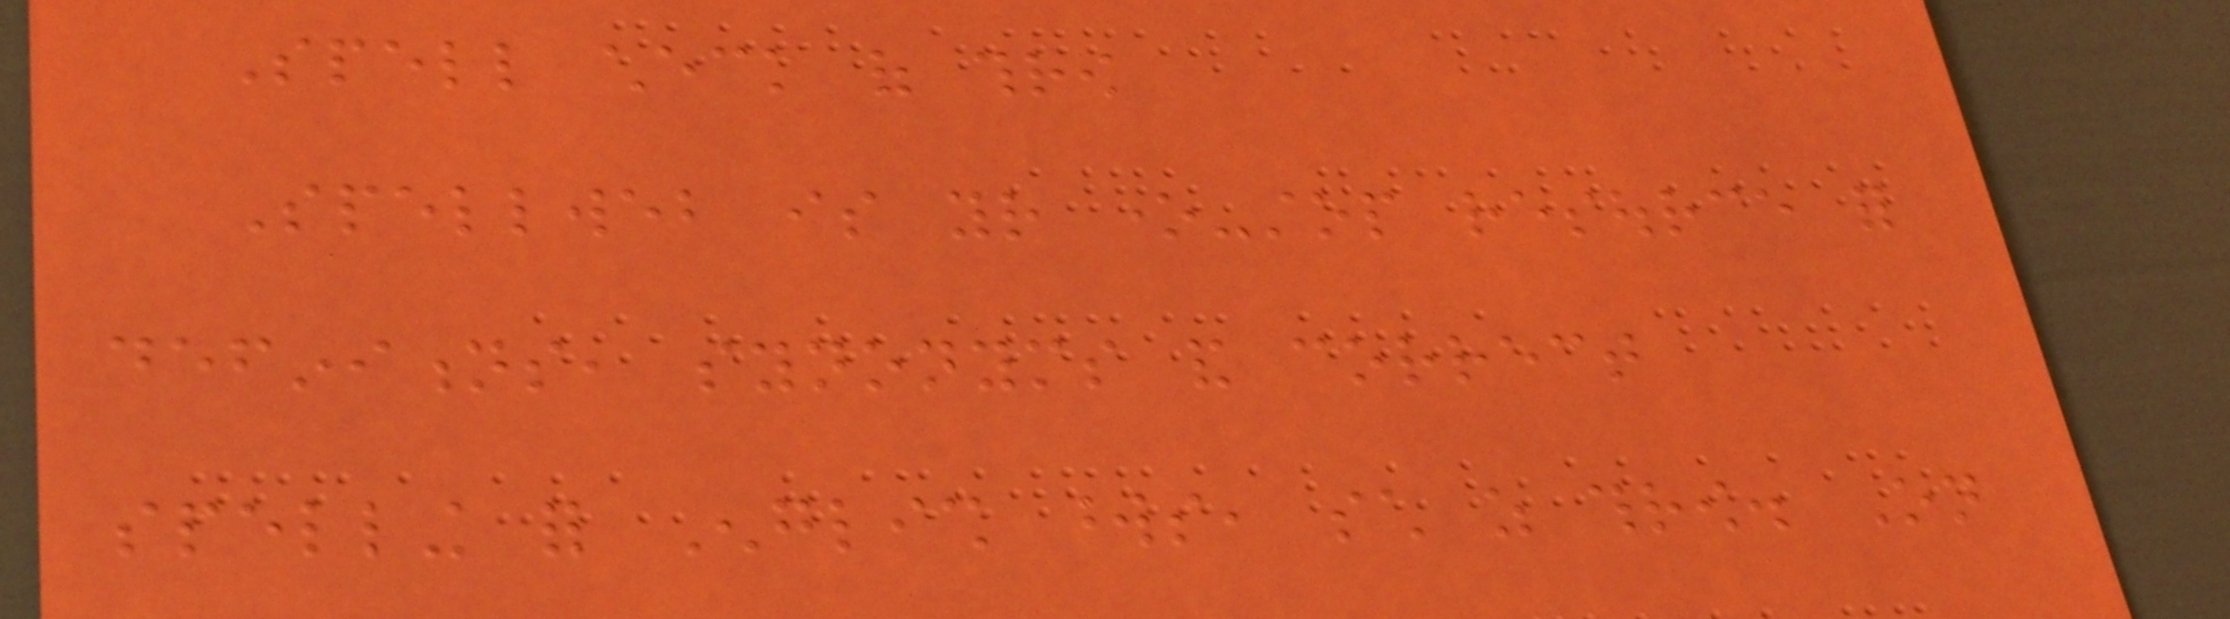Spell check of throw
Spellweb is your one-stop resource for
definitions, synonyms and correct
spelling for English words, such as throw. On
